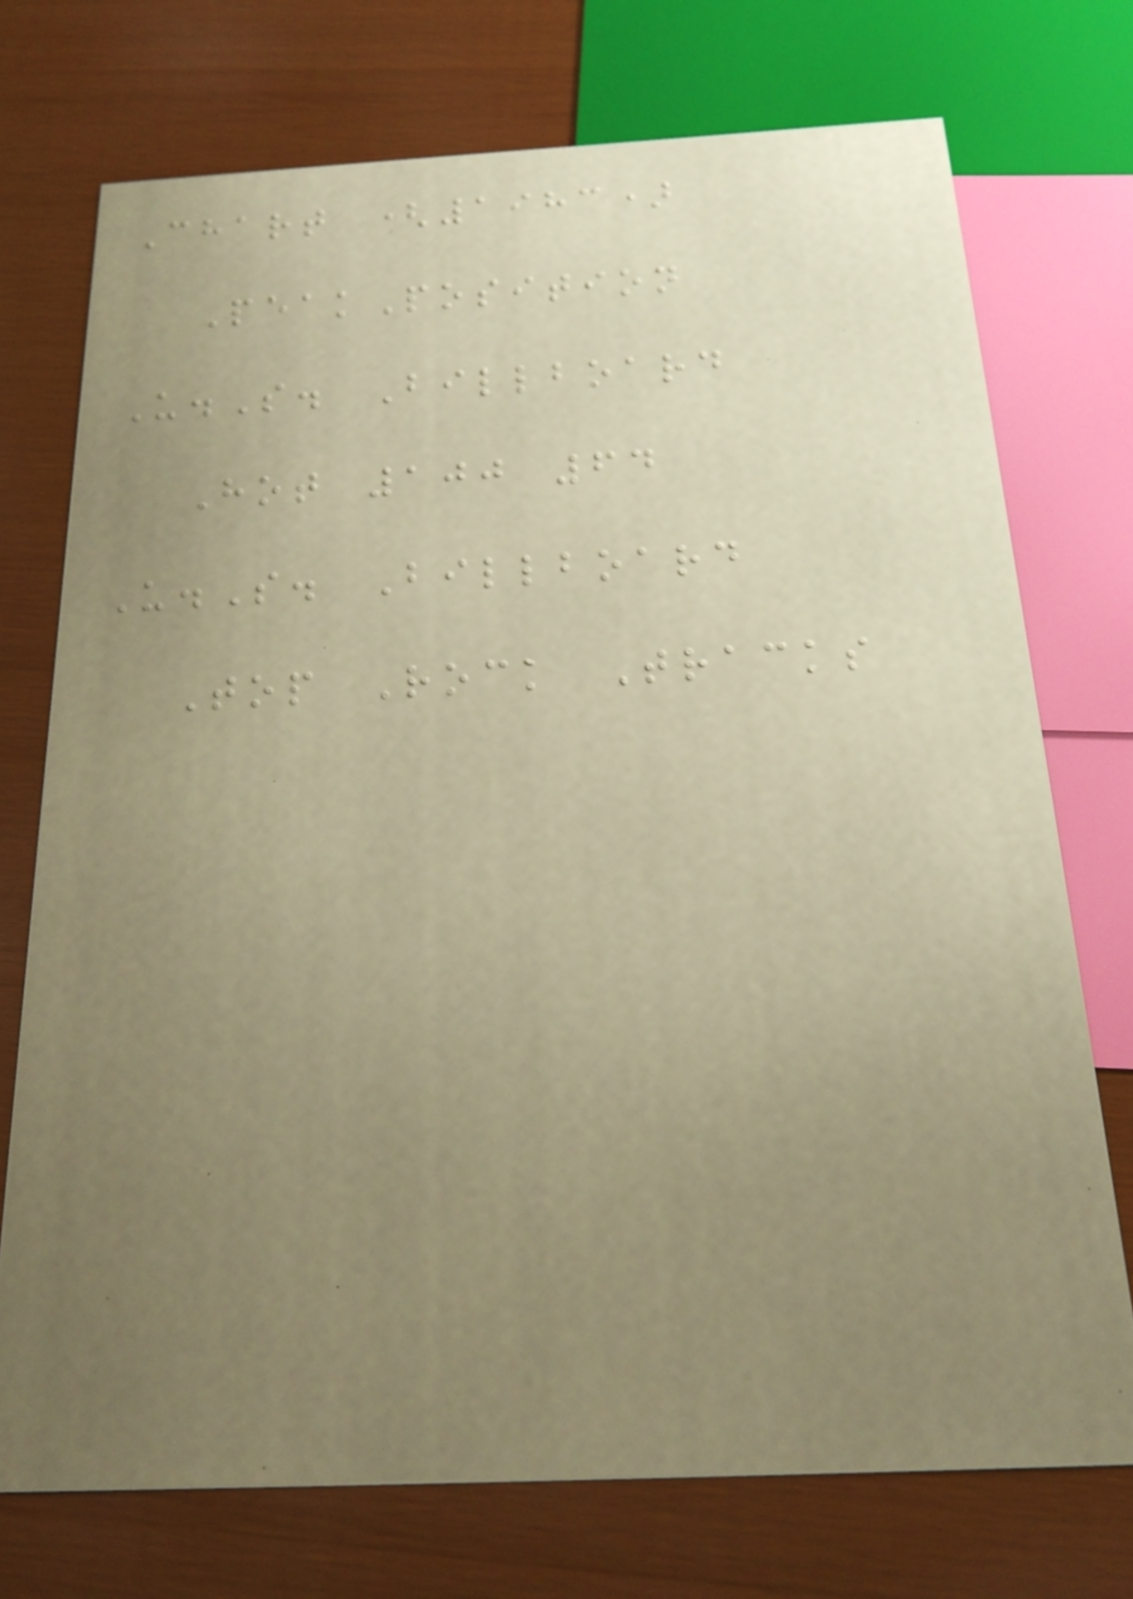Chart (1983)
PeakPosition
U.S. Billboard
Hot 100 64
U.S. Billboard
Top Rock Tracks
